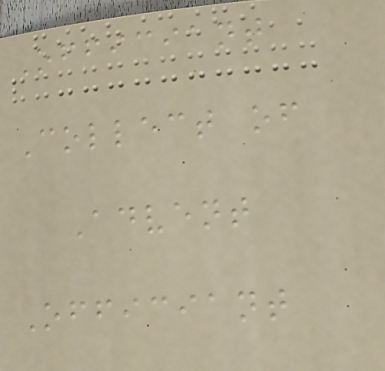Officiant
Collect of
Advent
Officiant
